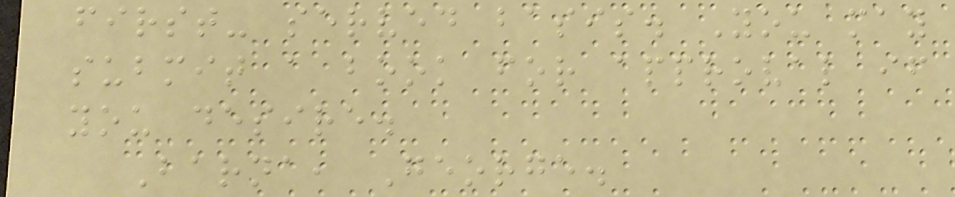first- served basis. You may
submit a book for approval if
you desire.
Barna, George.
